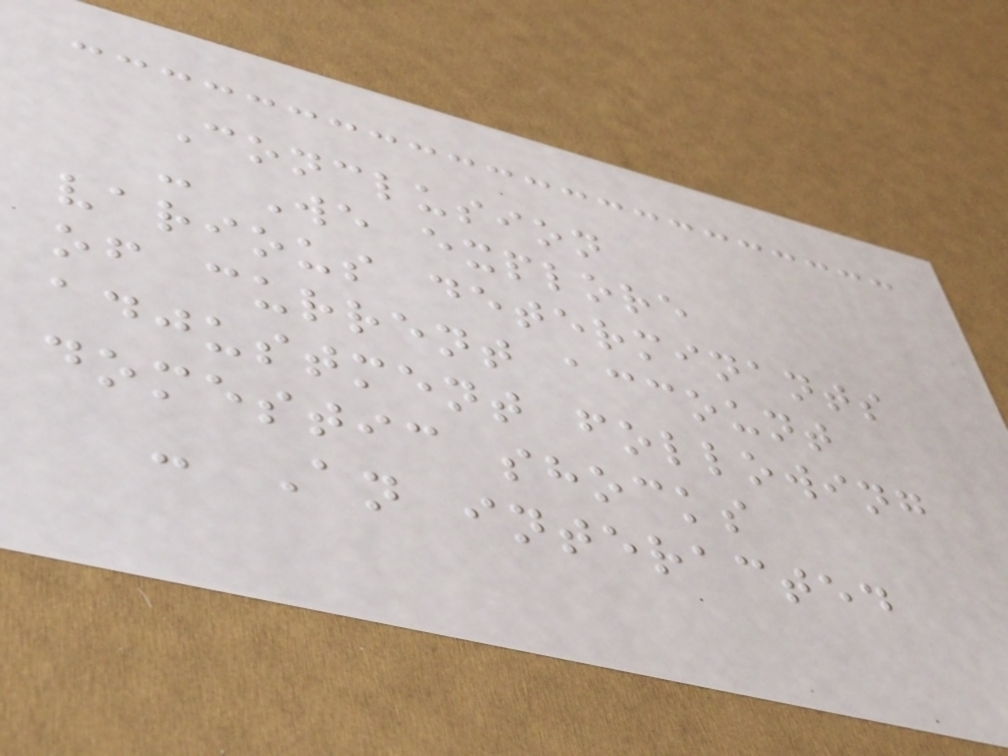Conclusion
- We explore
various determinants
of current account
adjustment following
domestic shocks
- An interacted
